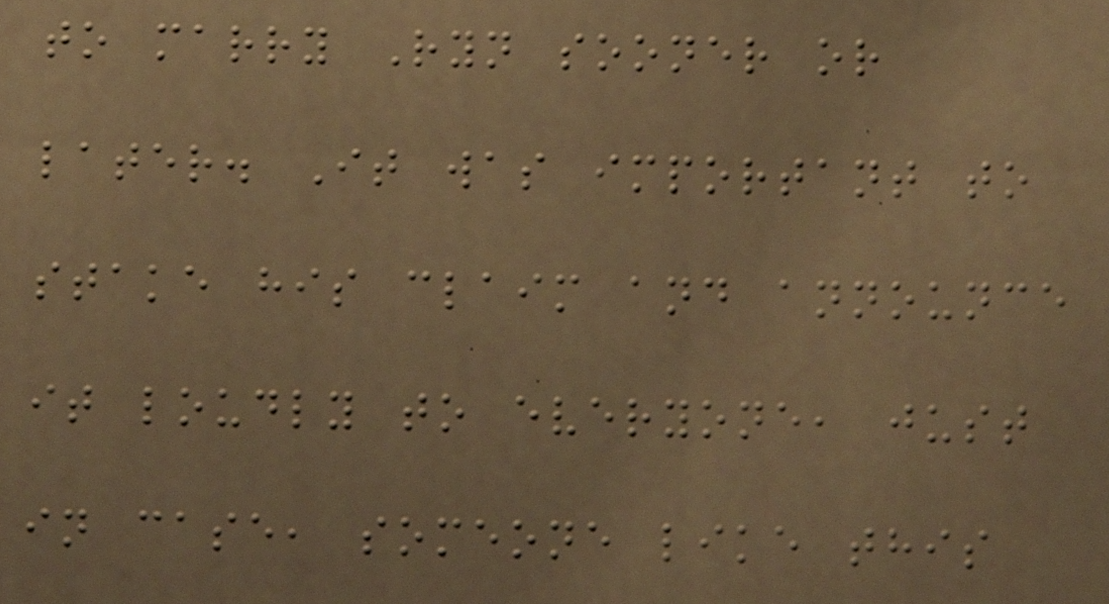to marry Ryn sooner or
later. It was important to
stake his claim and announce
it loudly to everyone, just
in case, someone like this
